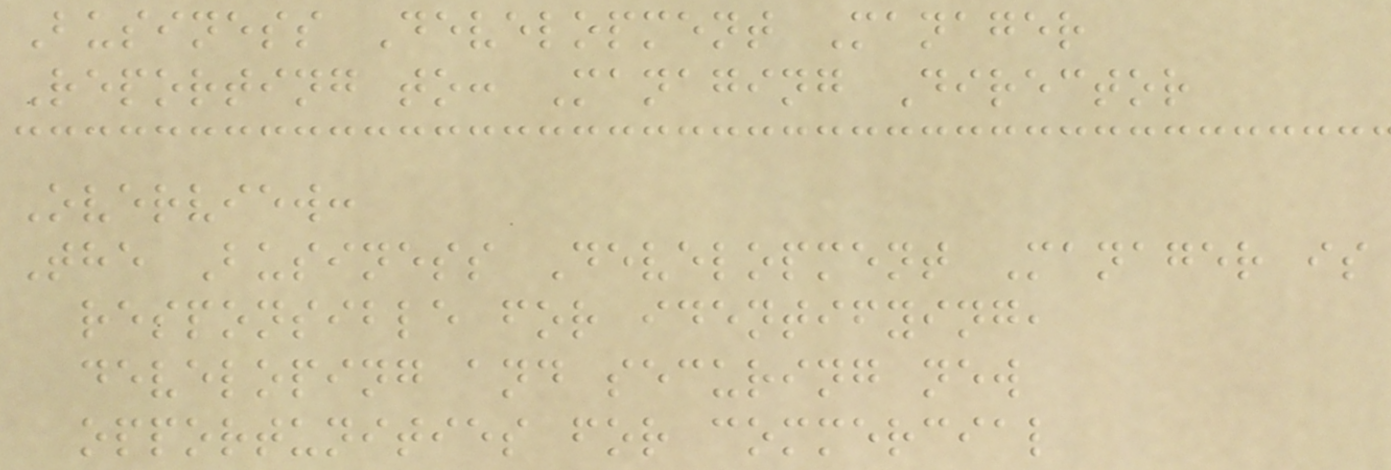Business Development Manager
Reporting to: Managing Director
Overview:
The Business Development Manager is
responsible for identifying,
developing and securing new
opportunities for commercial
